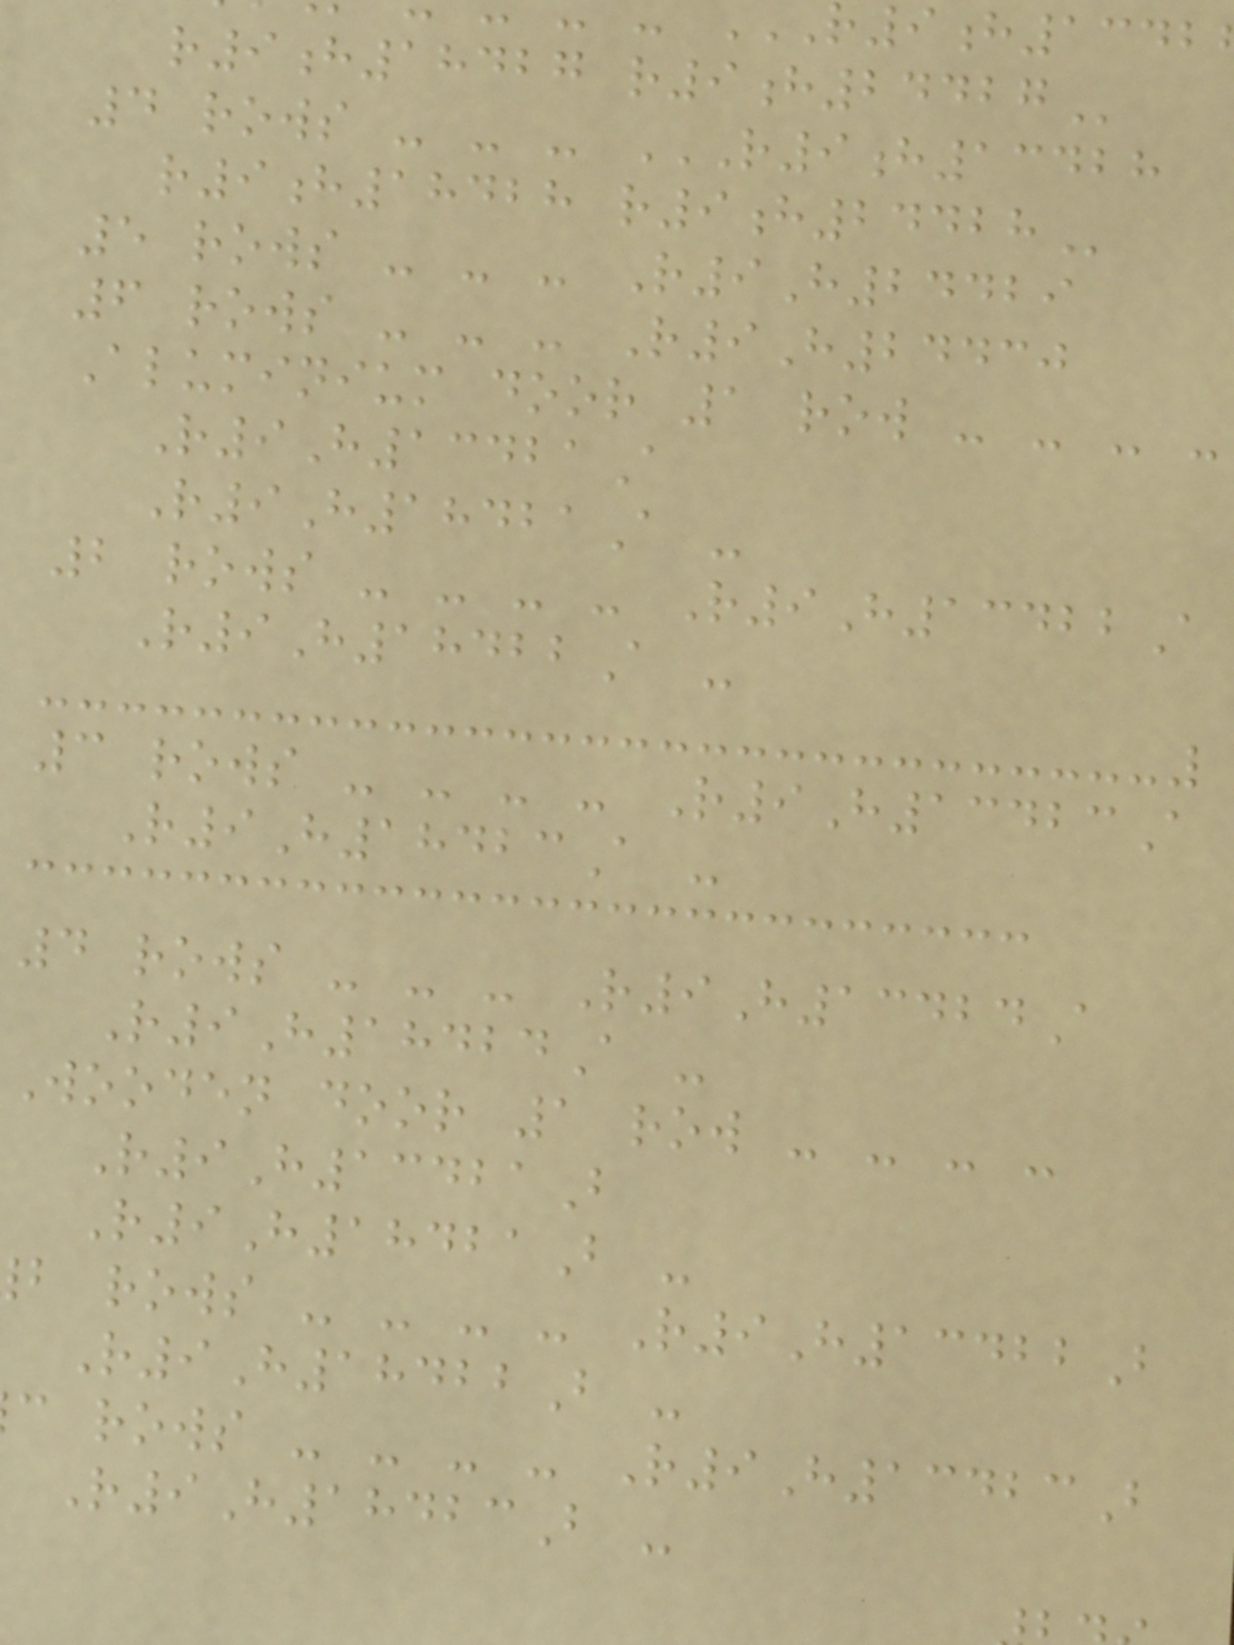r9h18427
4 rows - - - R9H13428
r9h18428
5 rows - - - R9H24429
6 rows - - - R9H24430
Aluminium door 1 row - - - -
R9H13421A
R9H18421A -
2 rows - - - - R9H13422A
R9H18422A -
3 rows - - - - R9H13423A
R9H18423A -
4 rows - - - R9H13424A
R9H18424A -
Wooden door 1 row - - - -
R9H13421B
R9H18421B -
b rows - - - - R9H13422B
R9H18422B -
c rows - - - - R9H13423B
R9H18423B -
